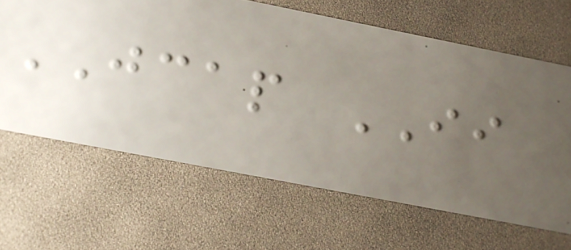JCAP II
